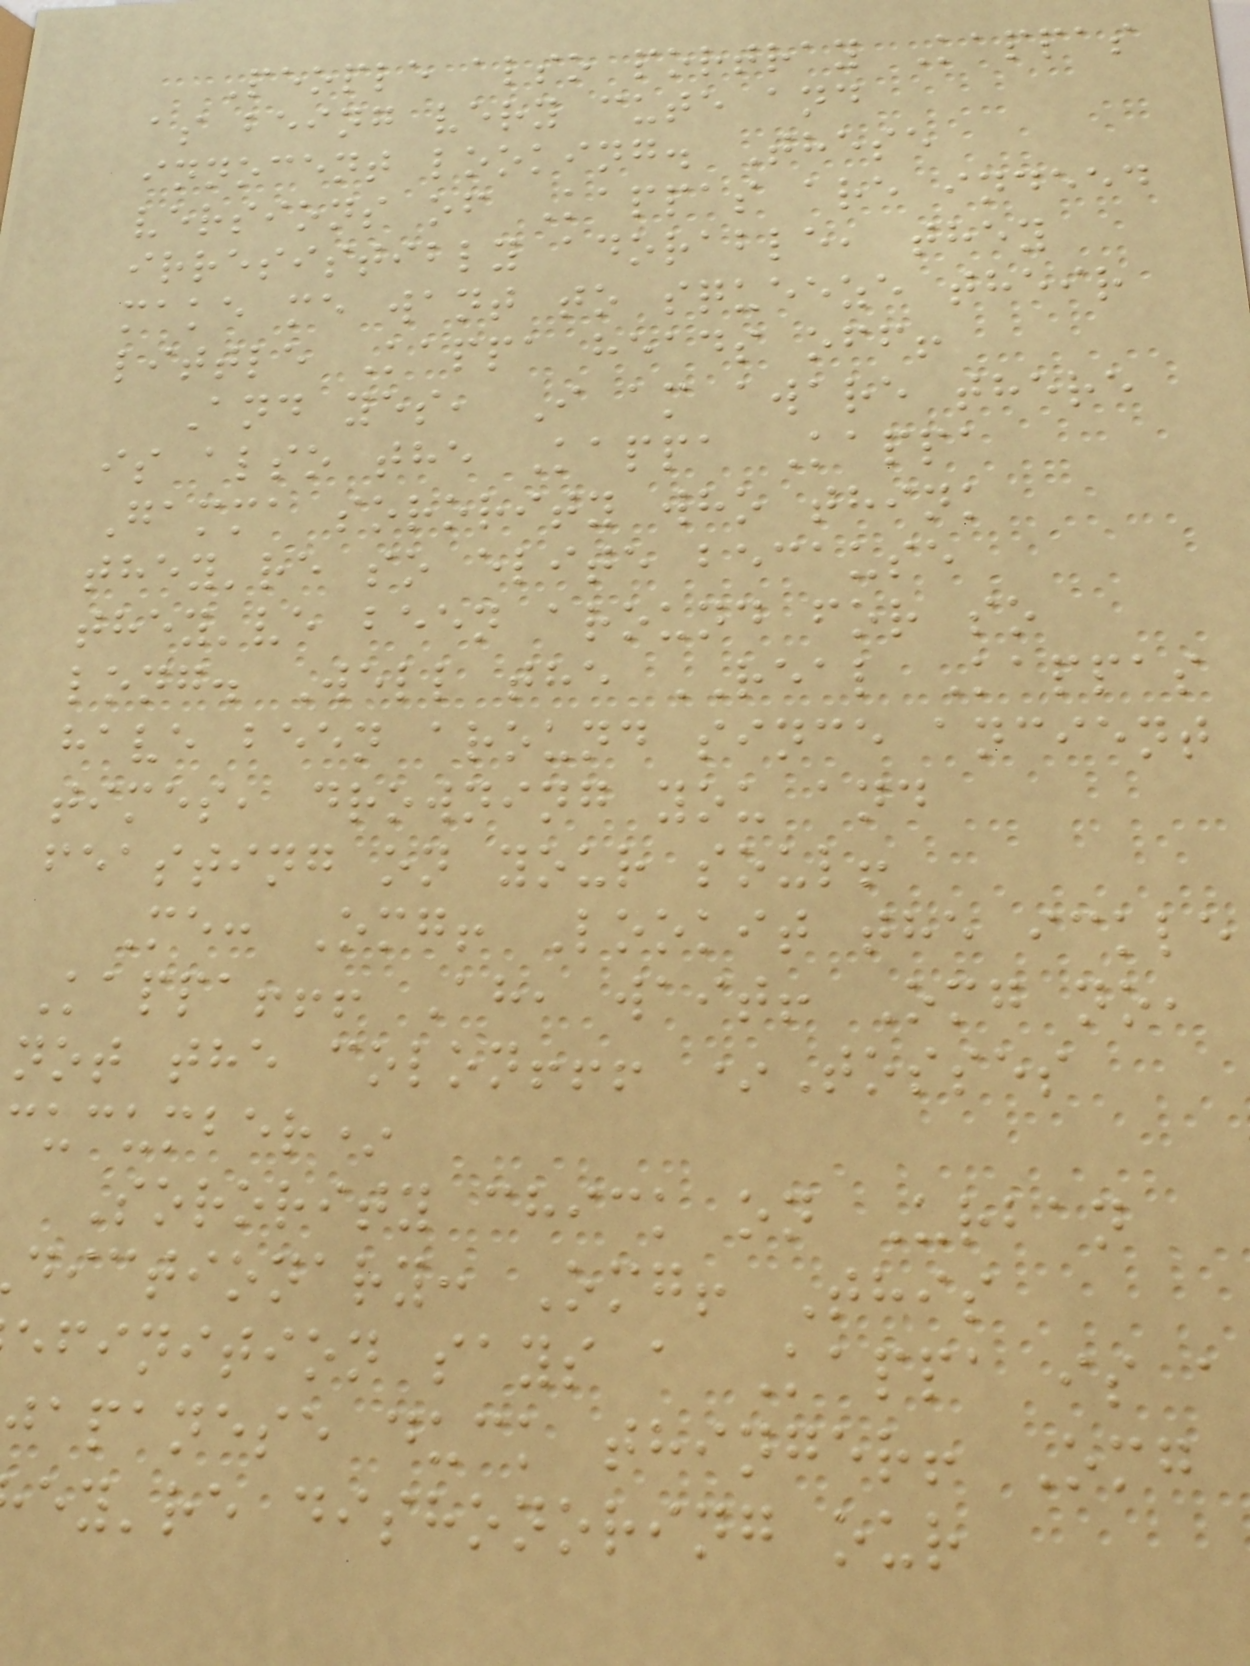People also portray Kappas
as being very cute and
innocent looking. These
versions of Kappas are indeed
irresistibly adorable, they
make me want to squeeze their
little Kappa heads off!
And yes, I am aware there
is also the Kappa Kappa
Gamma sorority who think
they're so elite because
they've been around for so
long. Well the REAL Kappas
have been around since ancient
times, drowning you and
feasting on your soul!
Me: Omg! Lookit the ickle
Kappa!!! Ah, wait! Omg no,
not the colon!!! *Tosses
cucumber*
Sorority chick on Urban
dictionary: Omg! This
efinition says a Kappa is a
japanese duck thinger! Omg
ey're dishonoring our
